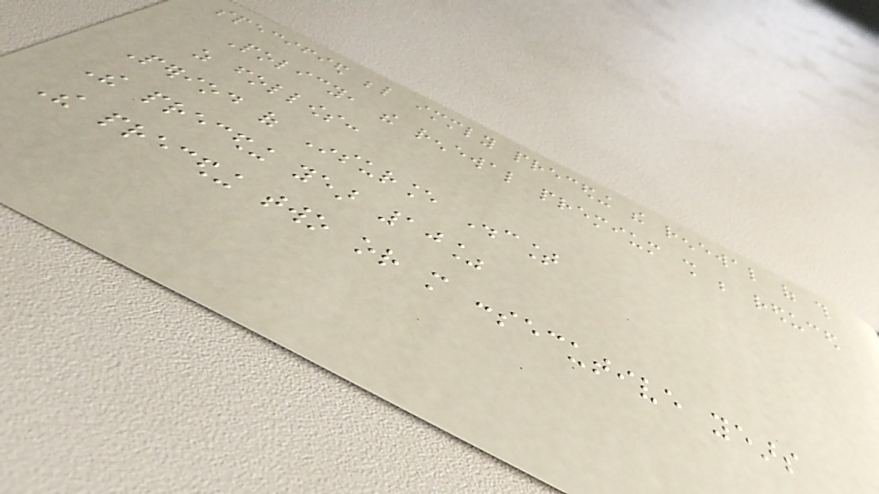specified below immediately preceding the renewal of this
Policy, the renewal premium shall be reduced
as follows:
Period of Insurance Discount
The preceding year 10%
The preceding two or more consecutive years
